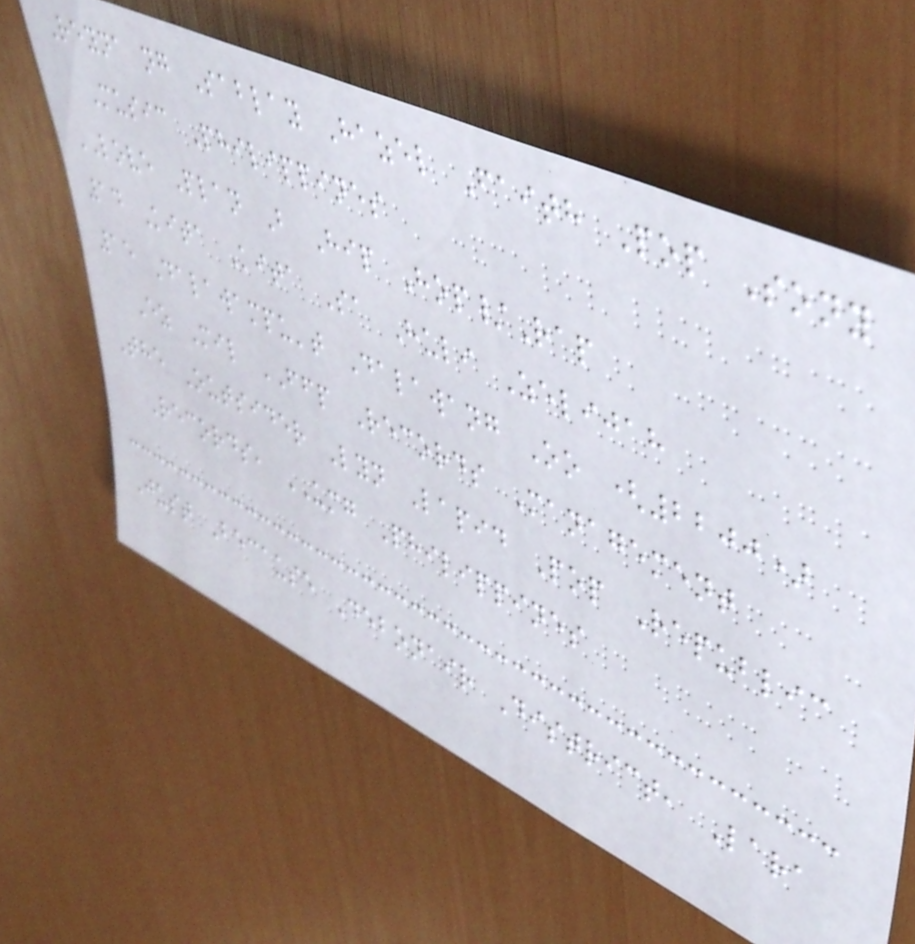Reyna ng Sablay Hazel Faith Pop Sony
Music Philippines
LOVE Plan B Hip Hop/Rap
14 Kita Kita Sa Huli Zelijah
15 Dalawampu't Dalawang Oo (2200)
Ez Mil FFP Records Management
The Outsider Lyn Lapid Pop Republic
Records, UMG Philippines
Just Because Debonair District, Lara
